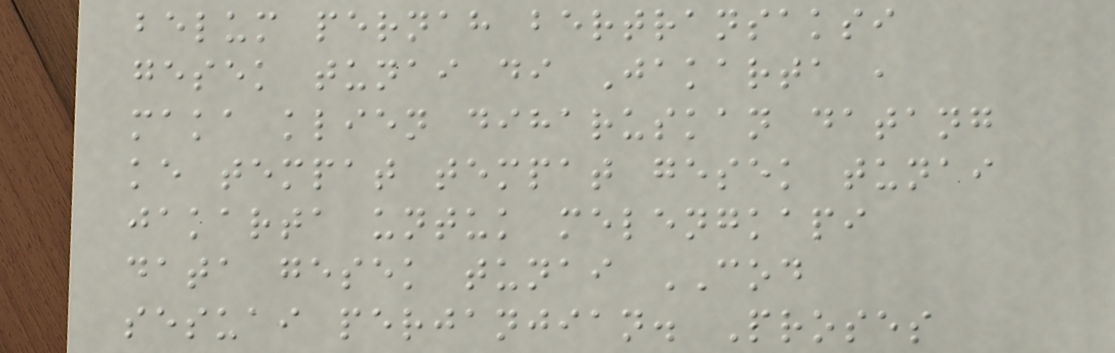belum pernah bertransaksi
gesek tunai di Jakarta ,
maka klien diharuskan datang
ke tempat tempat gesek tunai
jakarta untuk melengkapi
data gesek tunai COD
sesuai perjanjian. Proses
